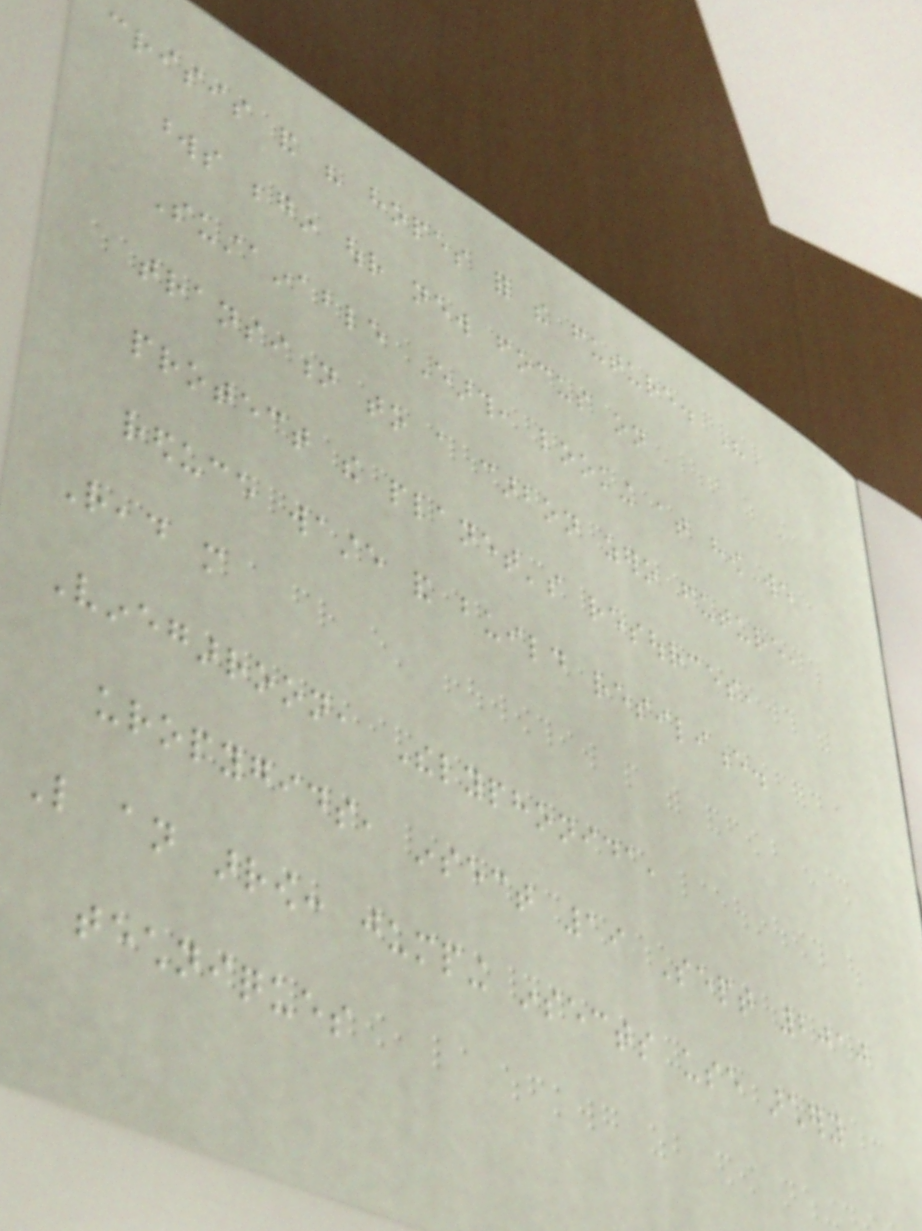crisis and his hopes for the future. His
words begin our new focus on
Sustainable Earth, looking at how we
transition to a carbon zero future,
protect the planet's resources,
reduce waste and build resilience.
Read more
Vinegarroon, Thelyphonida,
uropygids, insect 19 Sept 2010
Like an arrow: jumping insects use archery
techniques
